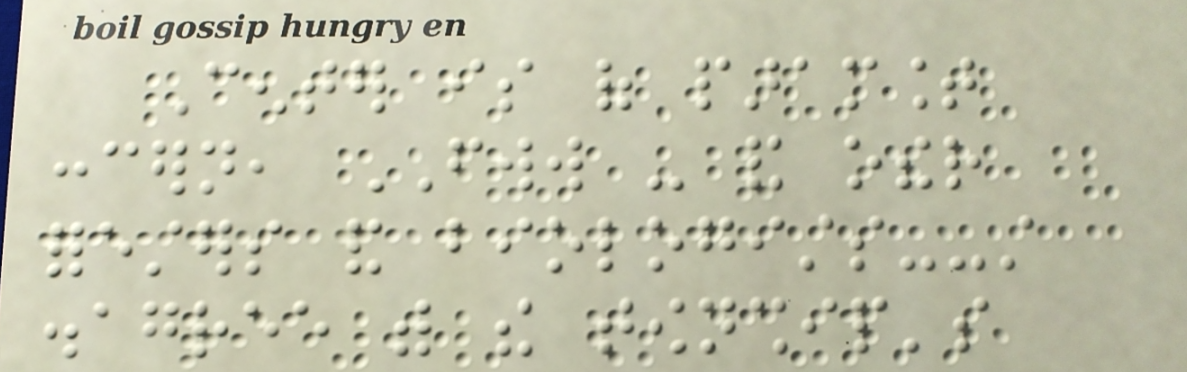Center is of paramount
concern, FWW - and other
foresters and biologists--still
disagree with the township's
